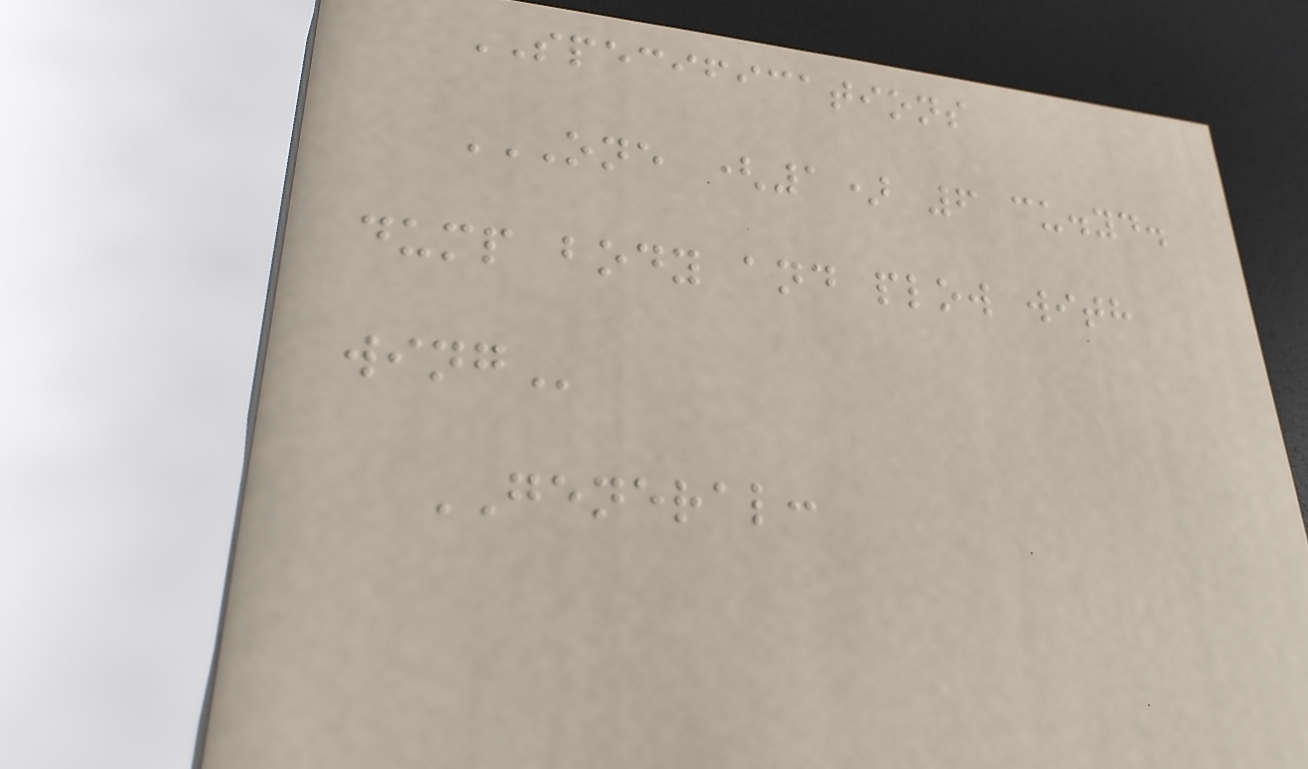SPECIFICATIONS
ONE (1) 6 CU.YD.
DUMP BODY AND PLOW WITH
WING
GENERAL:
